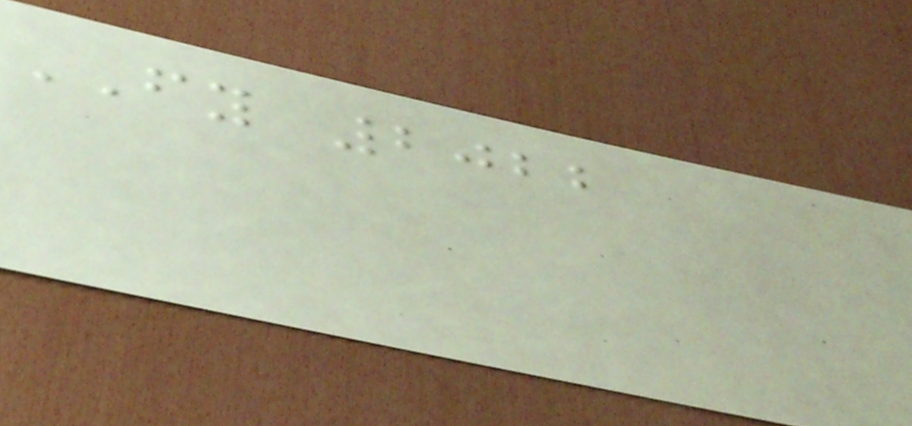FY 2022
